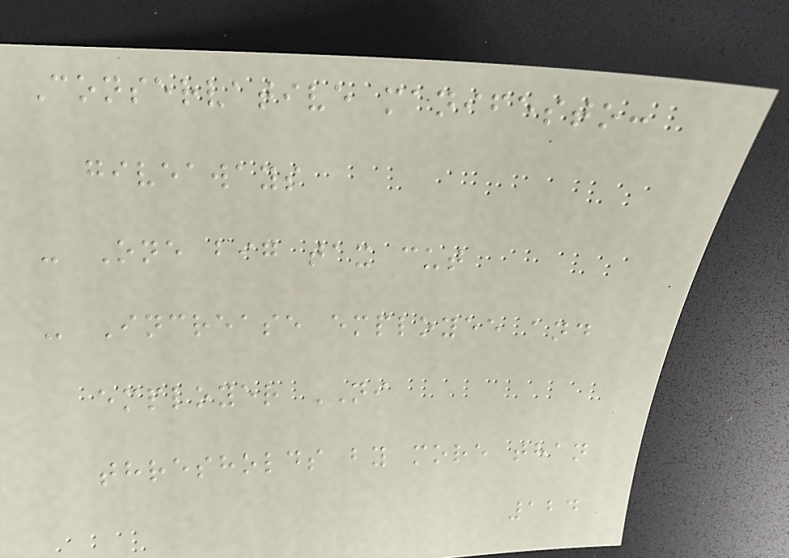Conservative manifesto:
giveaways
- One big tax cut
- Increase employee and
employer NI
thresholds by more than
124
